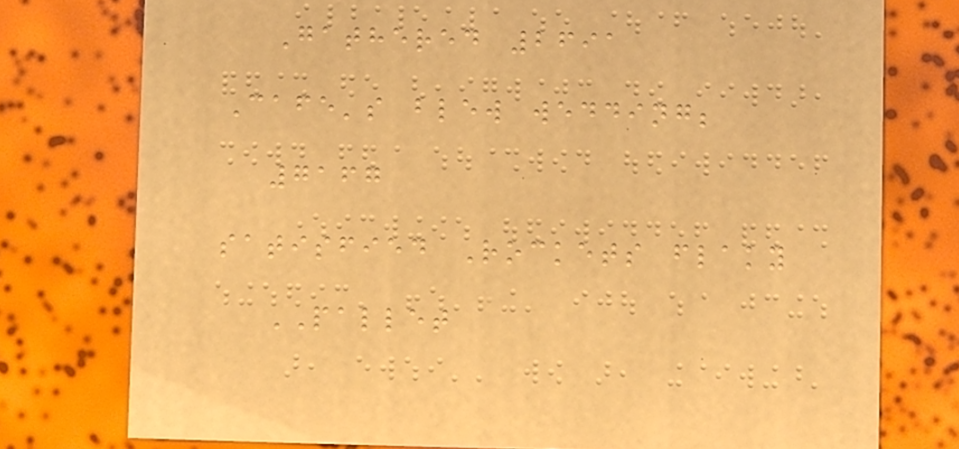Gathered 2691
Cafe's blew wedding;
7167
satisfied Rockets flaky
PALLET
